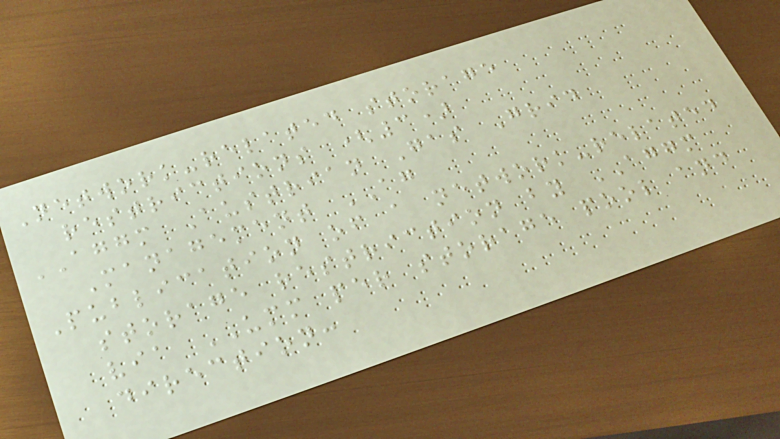Network-related storage
restrictions (3)
AGGM Austrian Gas Grid
Management AG
Publication of a network-related
storage restriction by AGGM
via UMM per storage pool and
direction:
